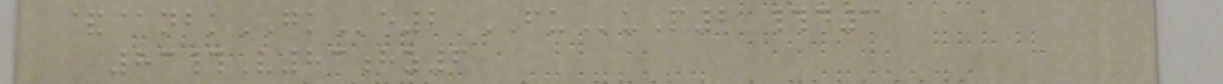&@nbkGKe2 FUuP2 #d3
83#V83hz6
